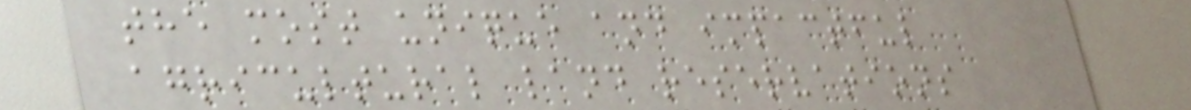the most unique and impactful
agricultural land reservations
